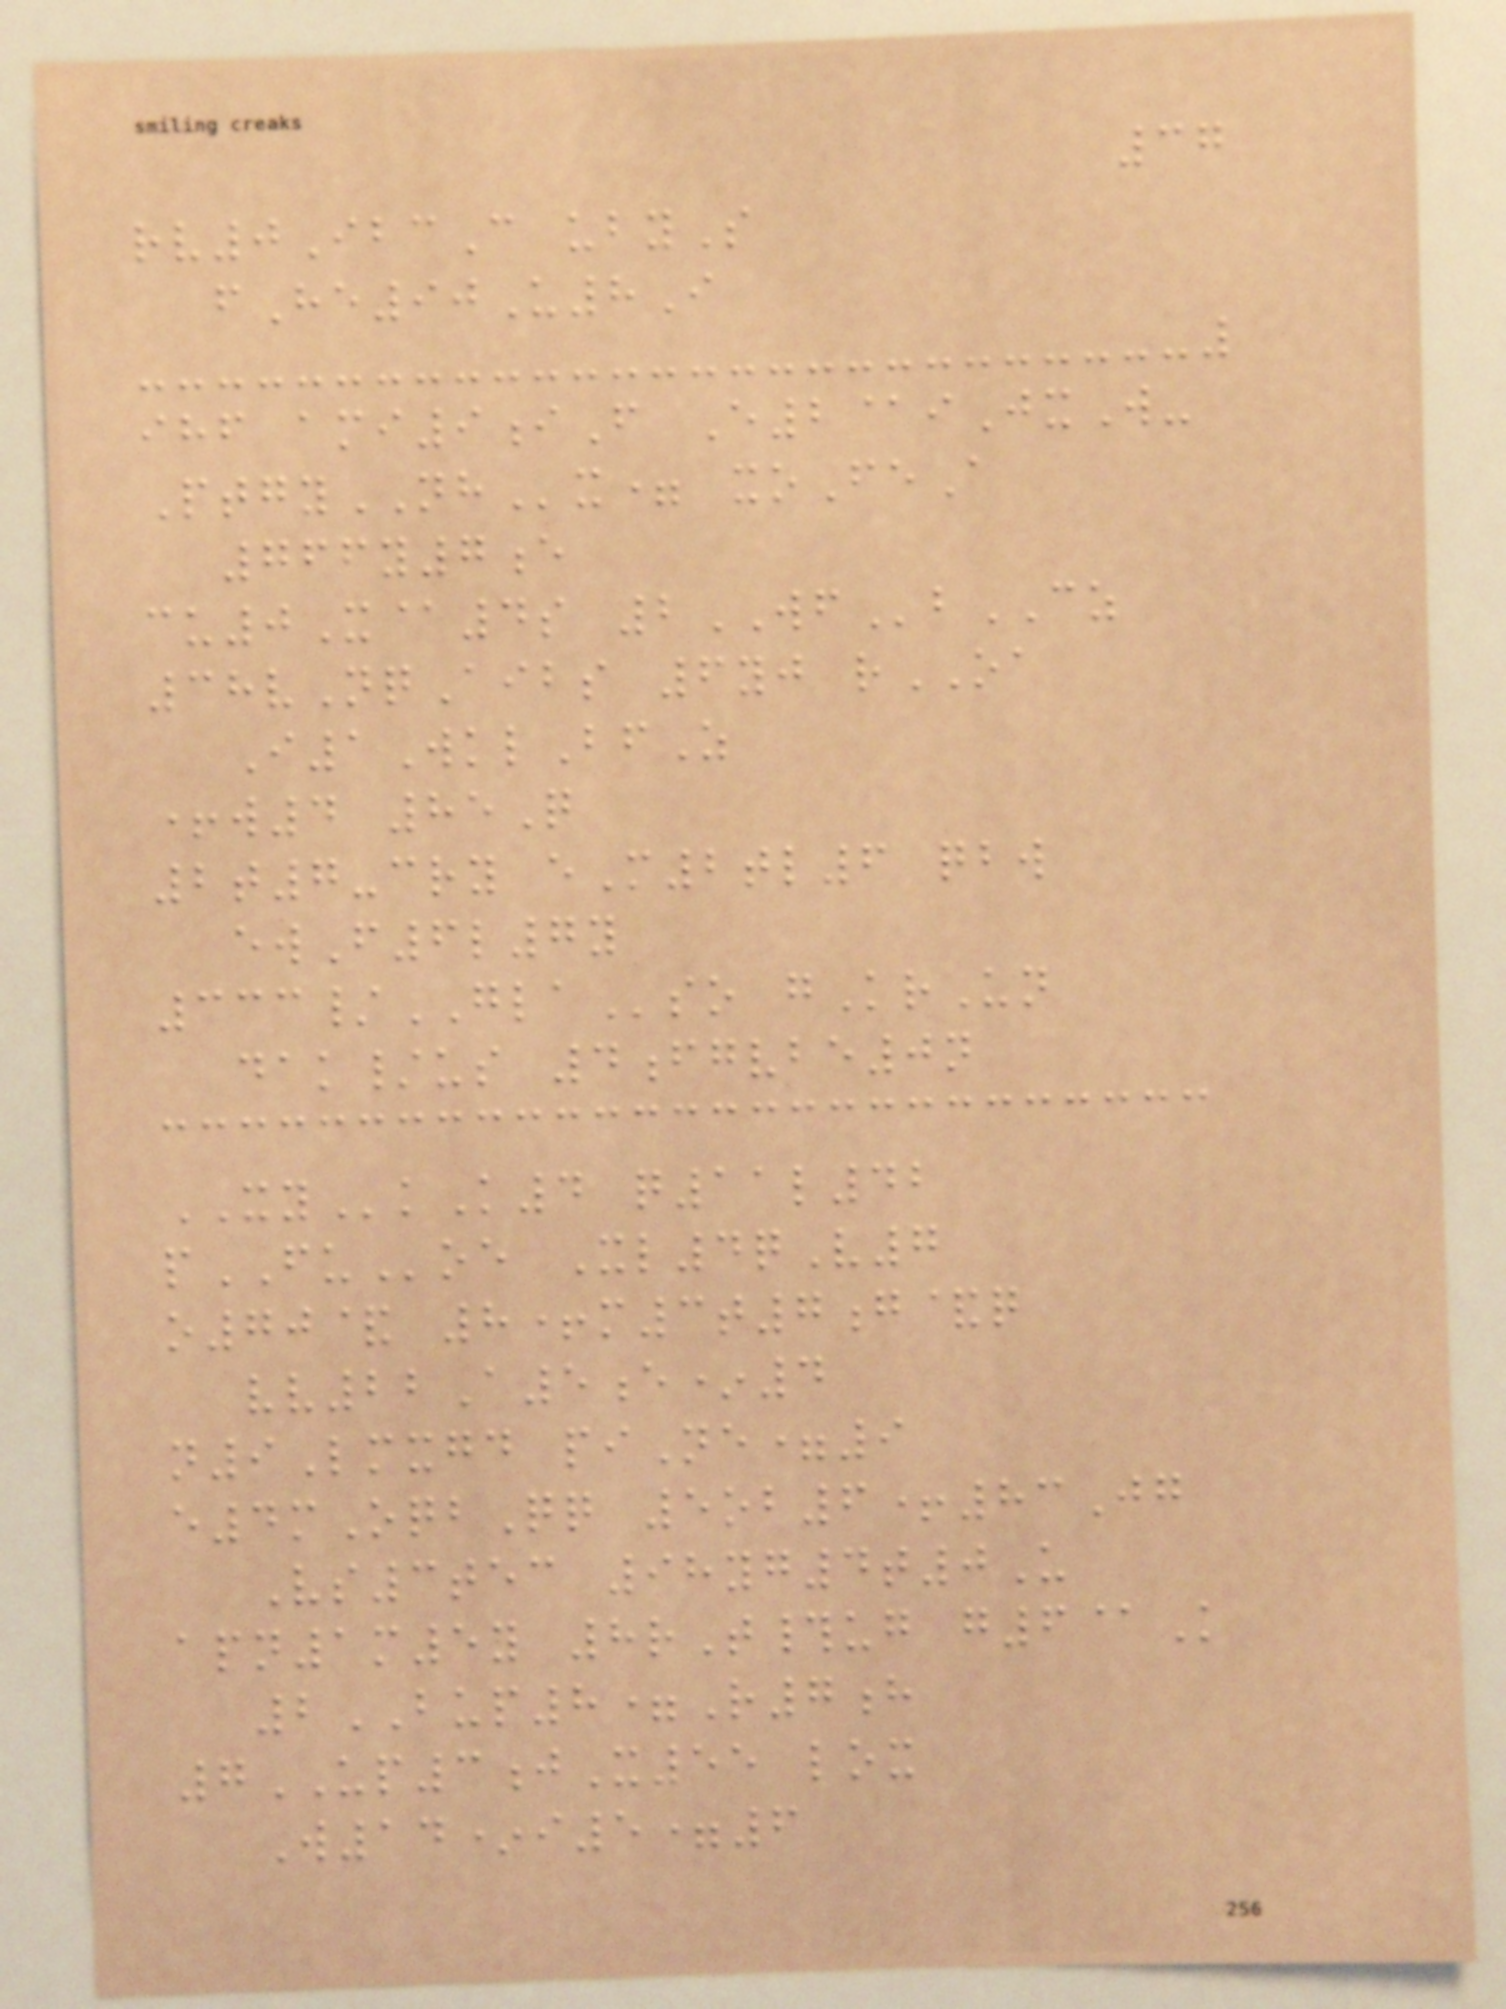37
rv0IbcC ubyS
fHe90U8I
ihf ami9iF E2@iJxW-
PtgyNHx= xoFeA
766y7e
cu0X@4s 2WFbCZ
38vNqAibs 6yj rOA
I1WklBfZ
+w4 85Q
2t7-cry eM2tl6 qbw
ewF6l7y
333/GLAso gKrUn
dak/us 4fgvbe0n
XYkK4 q11l42
pFUoe Xl4qV7
o70& 8+m3t7g&q
vv22A5e*4
n9Lmxgd piNe=9
e4mOqbQq 5ob6+83Jg
Vs3tec 98yg4t0U
apn1m5y 8rT#ug g6@K
2BUP8=R7h
7UP3jX55 lox
W14*i5=6
